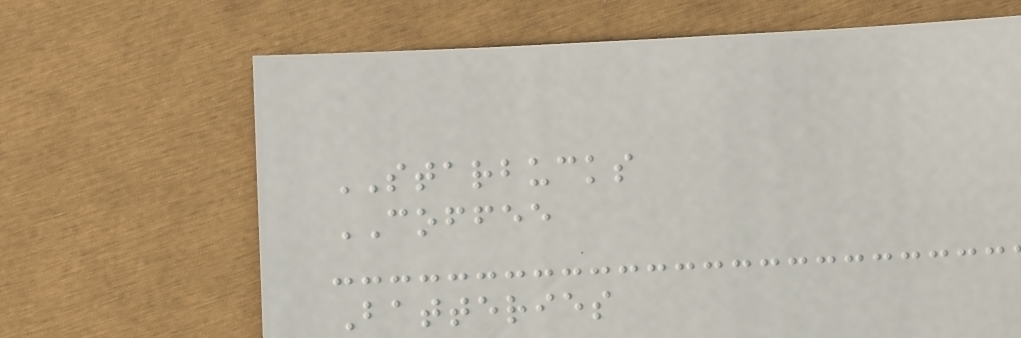STARBUCKS
COFFEE
Batteries
